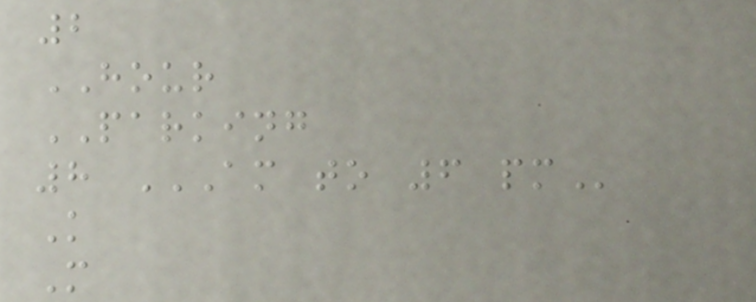2
HOUR
PARKING
8 AM TO 6 PM
K
M
